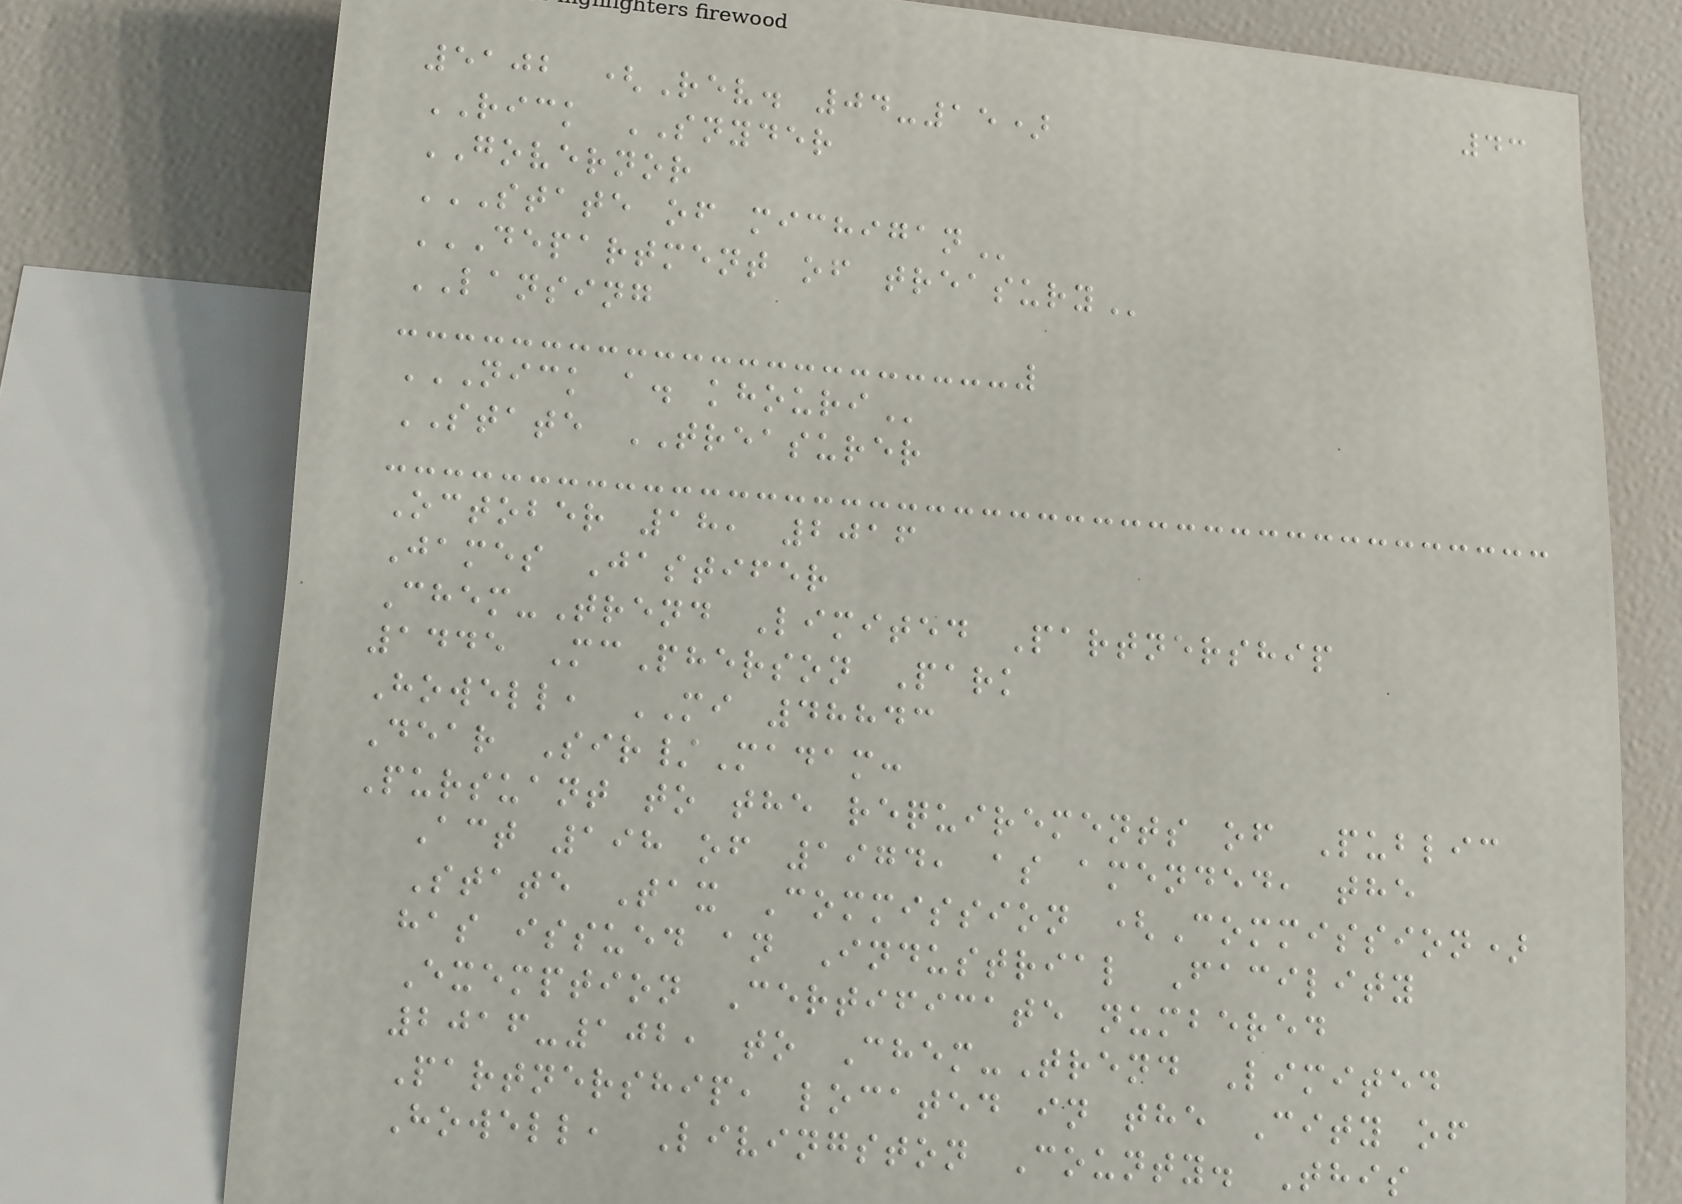43
5102 (Rev. 04-15)
RICK SNYDER
GOVERNOR
STATE OF MICHIGAN
DEPARTMENT OF TREASURY
LANSING
NICK A. KHOURI
STATE TREASURER
October 18, 2016
James Jastifer
Chem-Trend Limited Partnership
1445 McPherson Park
Howell, MI 48843
Dear Sir/Madam:
Pursuant to the requirements of Public
Act 198 of 1974, as amended, the
State Tax Commission (Commission)
has issued an Industrial Facility
Exemption Certificate numbered
2016-102, to Chem-Trend Limited
Partnership, located in the City of
Howell, Livingston County. This
